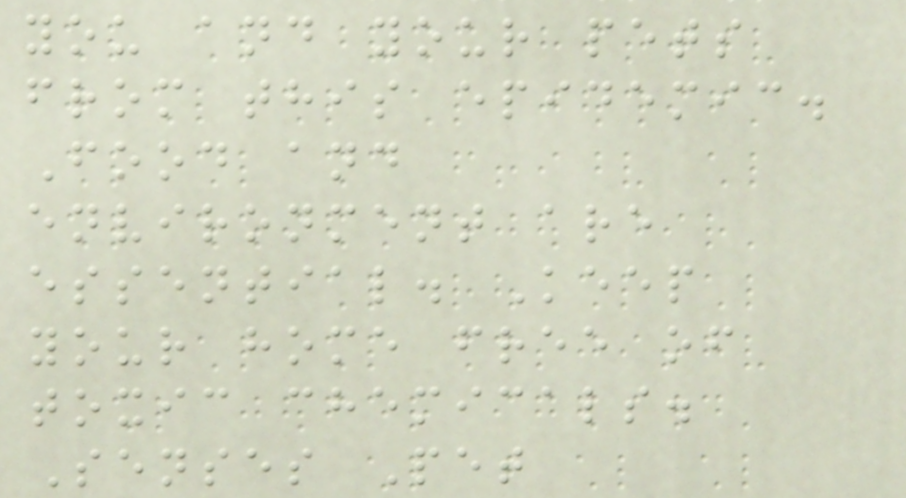you and your pets
from this epidemic.
Food and
environment are
essential. Keep
your home free of
toxic chemicals.
Senses Pet
